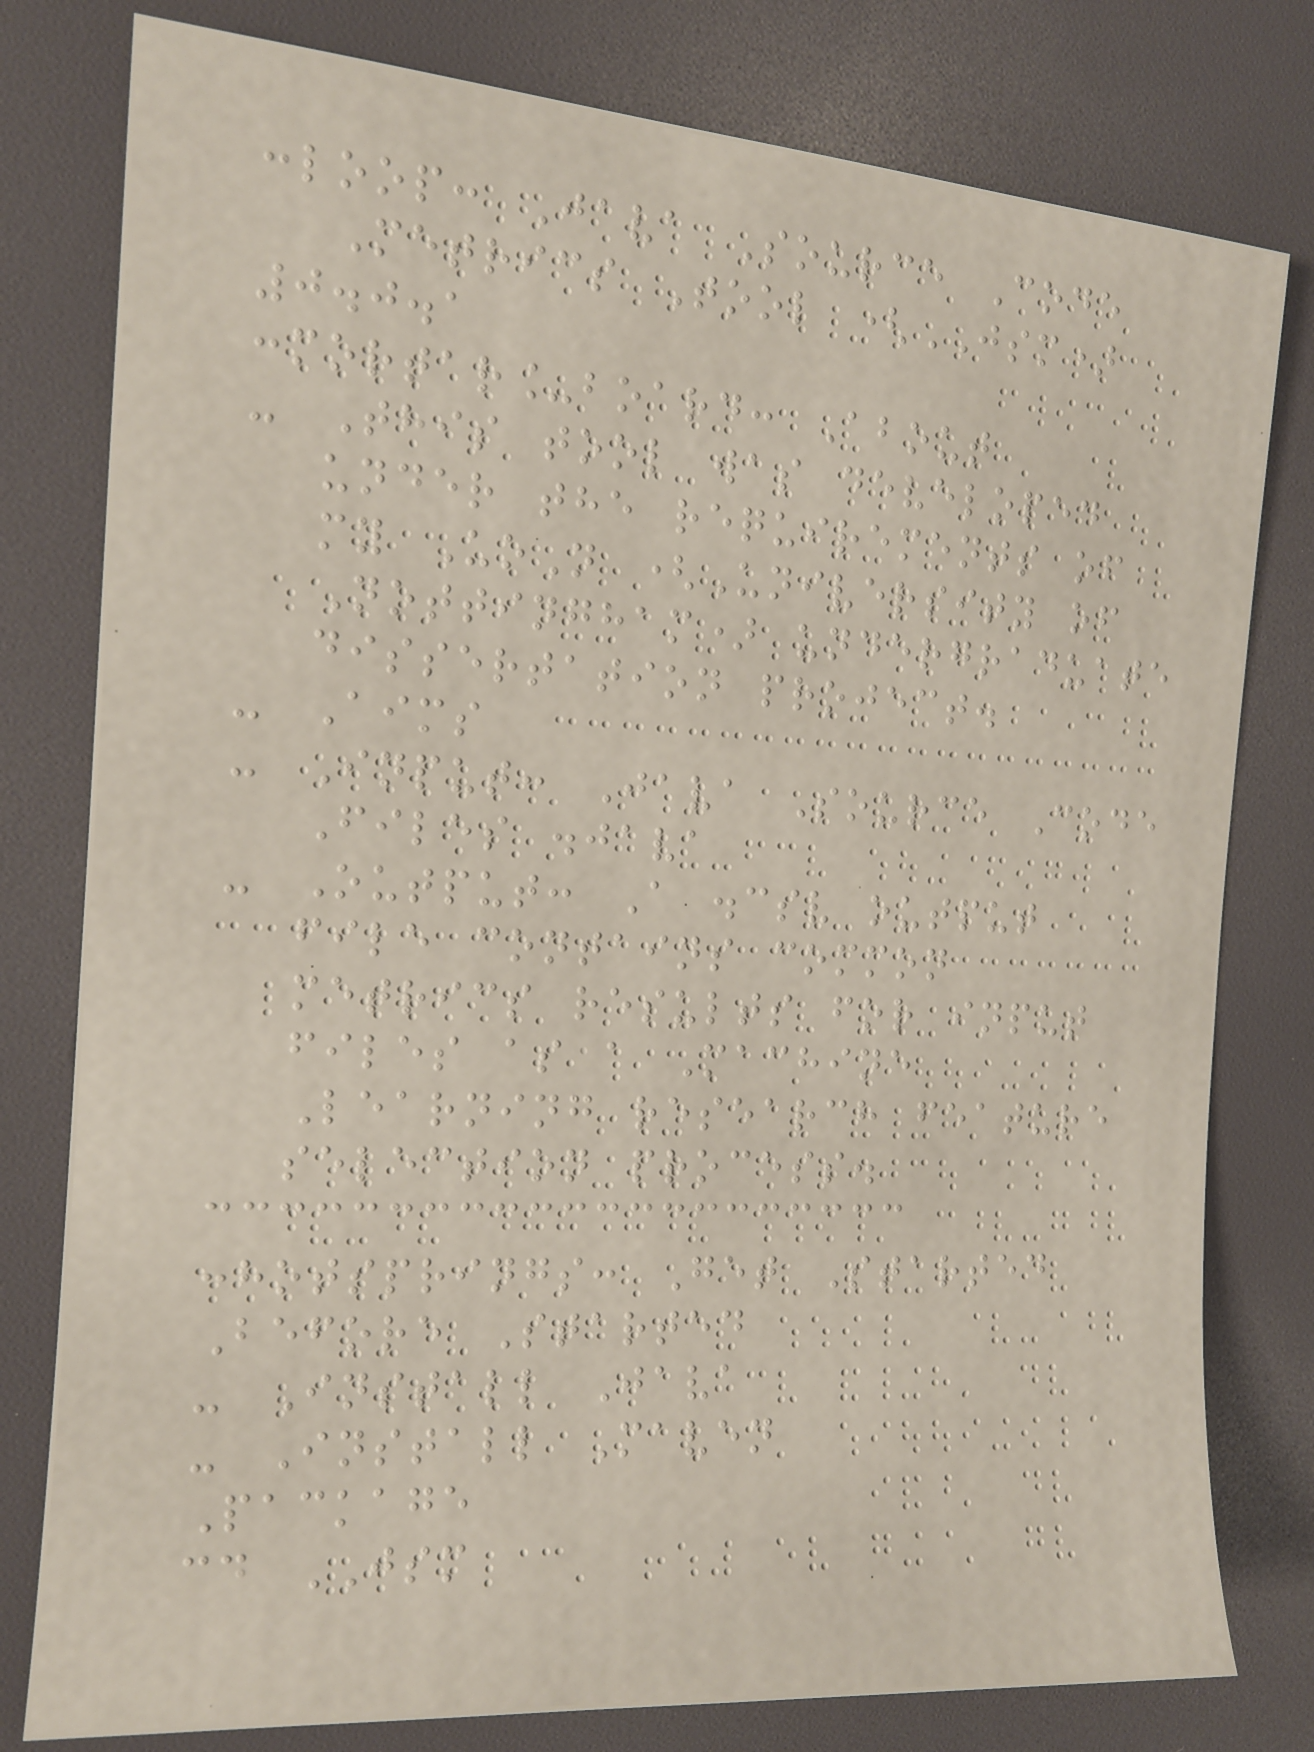:loop: Java Source Code
Metrics Tool (JSM)
0.0.1
:mortar_board: About
- This tool was developed
under the requirements of
my UoN (University of
Nottingham) undergraduate
dissertation project.
- Aims
- Input: Java Source Code
Files .java
- Output: A .csv output
file contains common
metrics results for input
files as a Machine
Learning research feature
selection process.
:hotsprings: Get Started
Before Started
- Install Java
- Install Maven
Package
cd JSM
